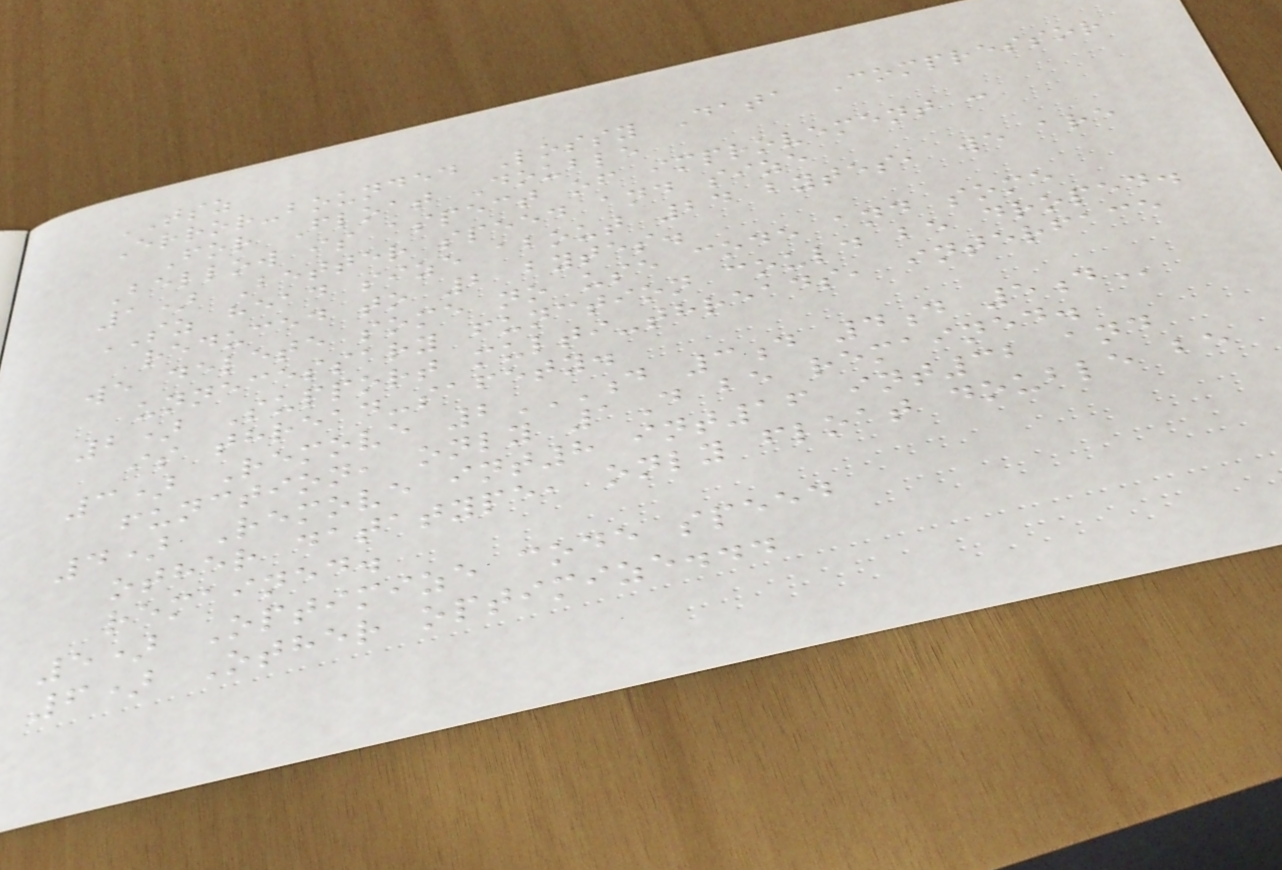TSZ
Error-bounded Lossy Data Compressor
For Float Double
Bellow is aspect of improvement :
1) Better speed and size
SZ head size about 24 bytes, we are
reduced to 2 bytes.
we delete some no use code and some
unnecessary function could be droped.
2) Support multi-threads, interface
is thread-safety.
3) Remove 2D 3D 4D 5D
function, only 1D be remained.
4) Remove int8 int16 int32 and
other datatype, only float double be
remained.
5) Optimize code speed
6) Other optimize...
